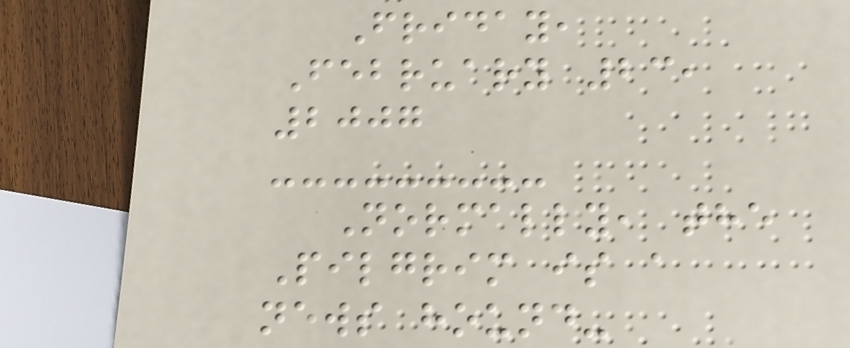Friday,
February 23,
2007
Normally, the
Pilgrim is a
news hound-
